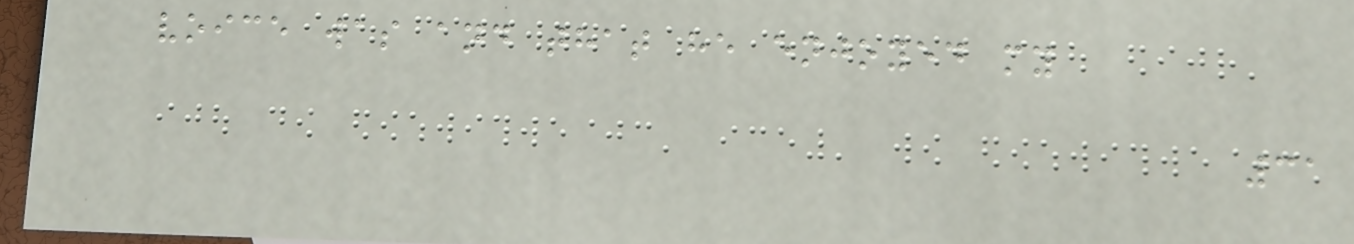voice was and that he enjoyed my
31
